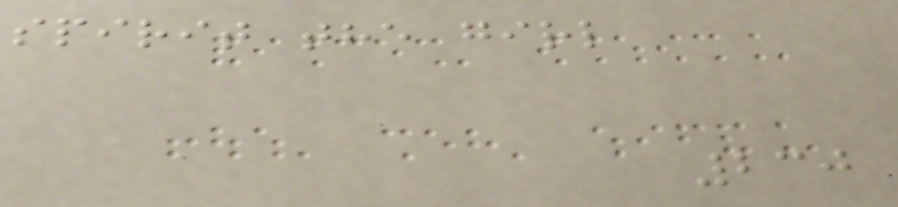spirit the girl
230
